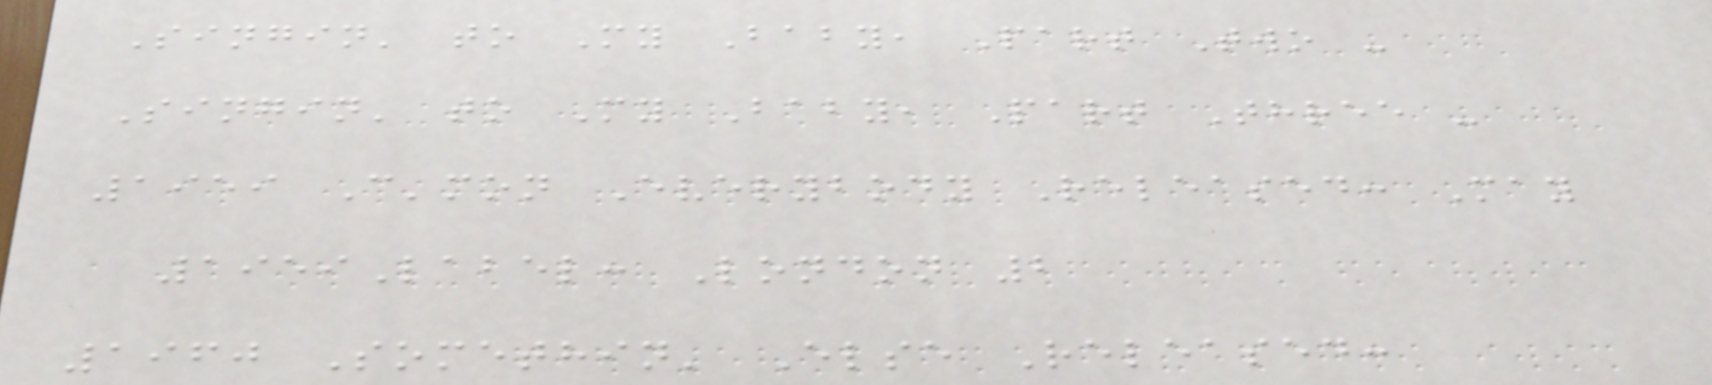Singin' to My Baby, Part Two -
Singin' to My Baby, Part Three -
1959 C'mon Everybody Released: May
1959Label: London 2
1960 Somethin' Else Released:
